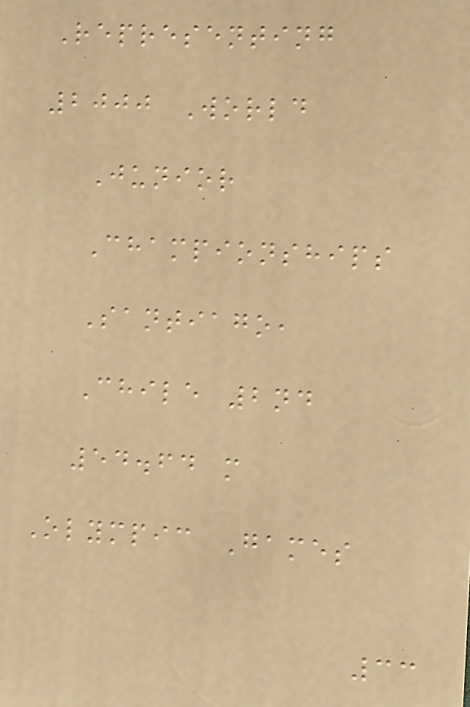Representing
2000 World
Junior
Championships
Santiago,
Chile 2nd
54.64 m
Olympic Games
33
